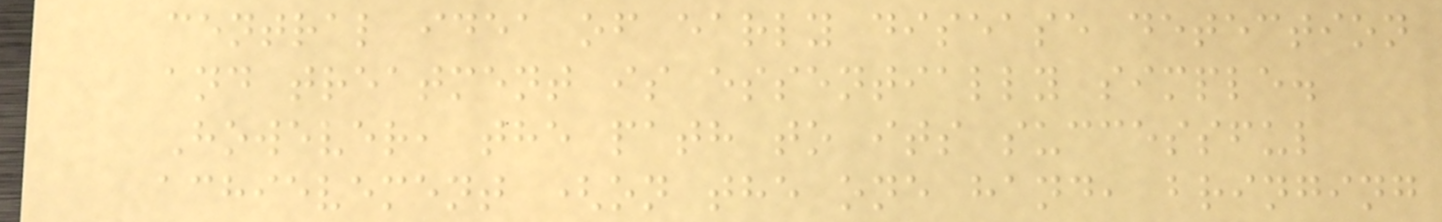central idea of early disease detection
and treatment is essentially simple.
However, the path to its successful
achievement (on the one hand, bringing
